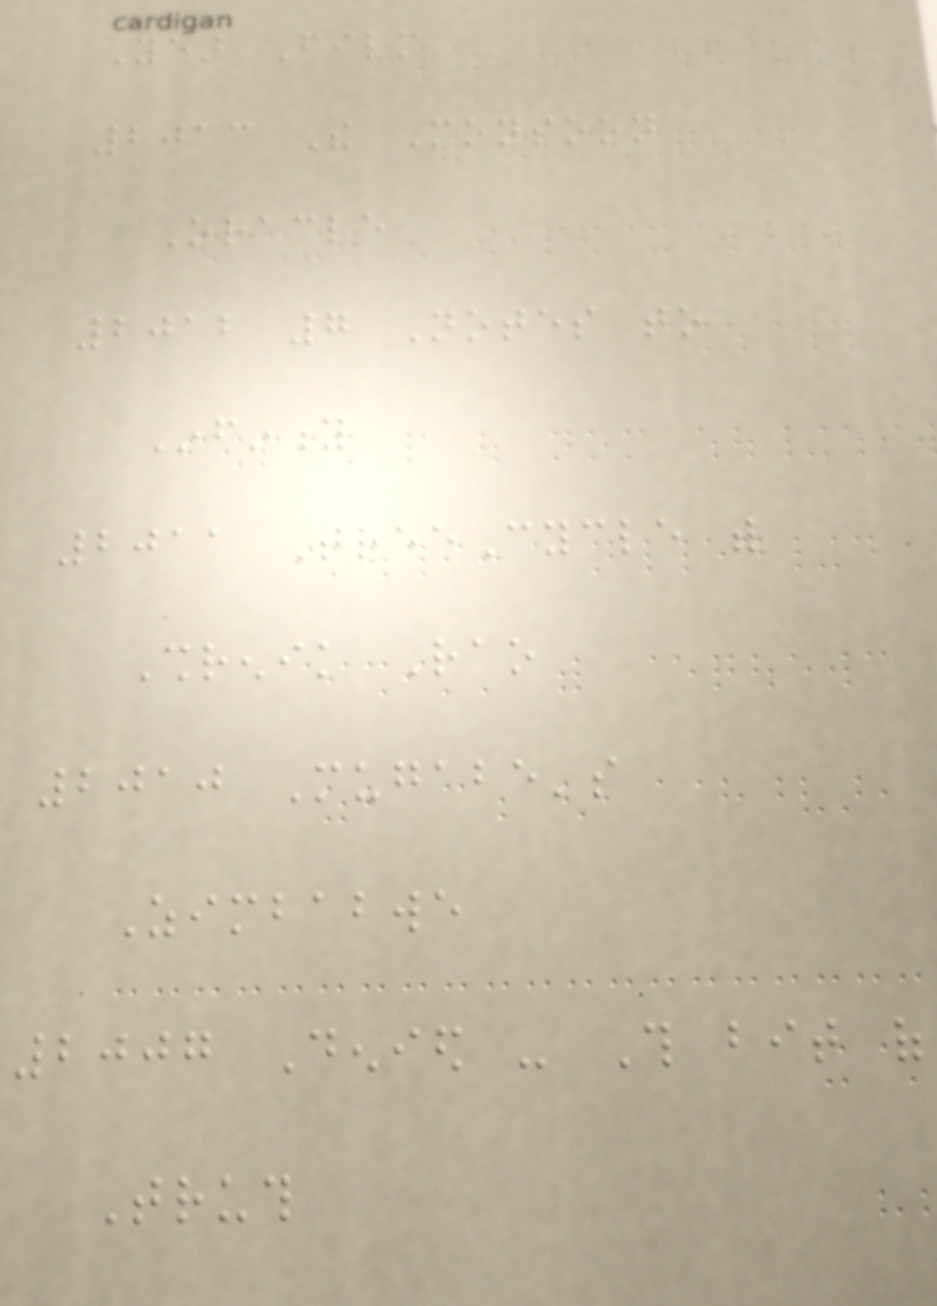Year Film
2013 The Monsoon
Oracle
2012 7 Notes to
Infinity
2011 TreeCycle with
Shrenik Rao
2010 Mugabe's
Zimbabwe
2007 Denied - This bit of
Truth
